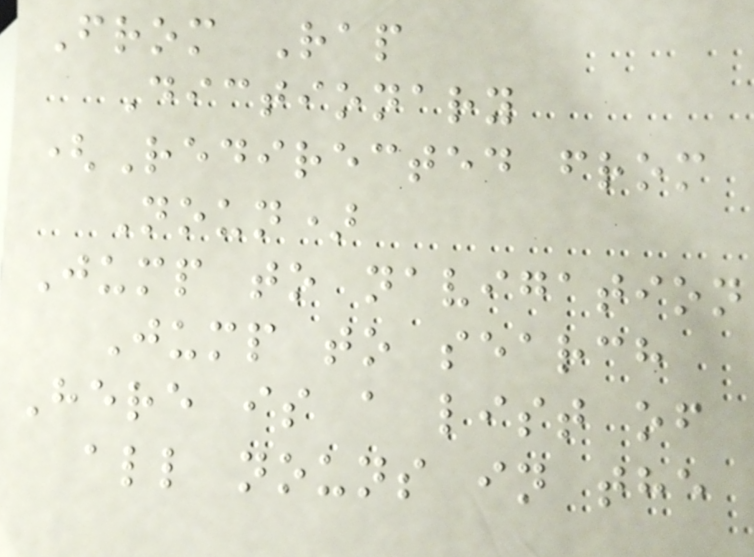From Rap
Dictionary
(Redirected from
Noun)
Jump to navigation
Jump to search
Here is a list of
all nouns in the
